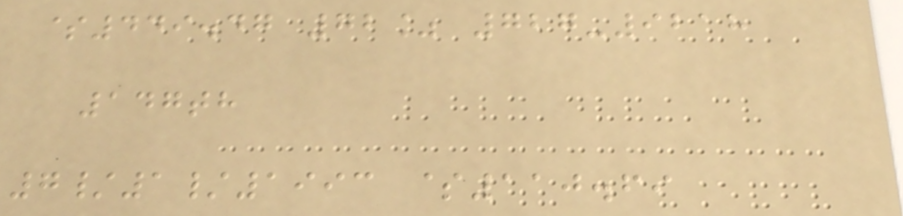$449.47 72% 727-9218
147th
7/1/1993 $110.69
